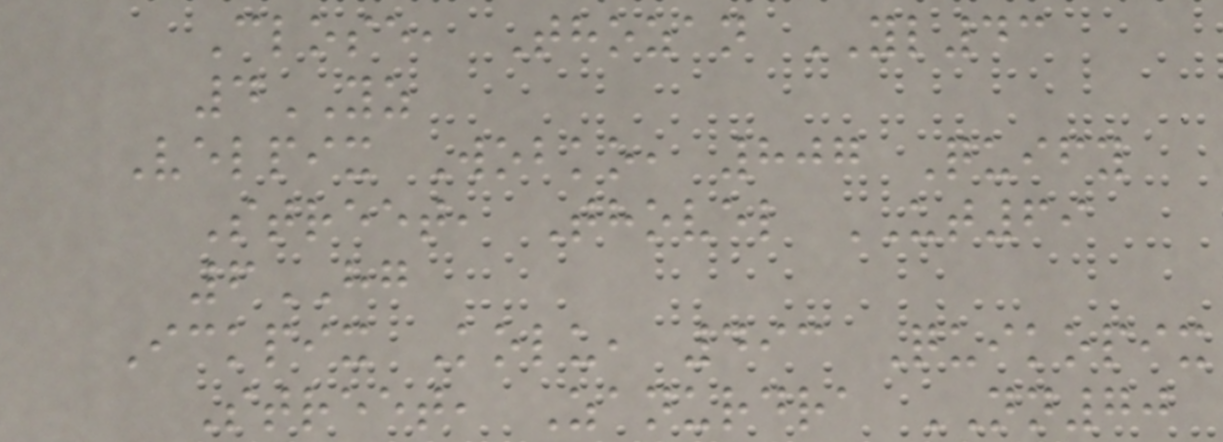Close, Thozan YL43
4YZ
Velpix Wobko, 807 Quify
Street, Thovel UT69
6HG
Ickpix Kolu, 493 Quikopix
Street, Zanurdra NN70
